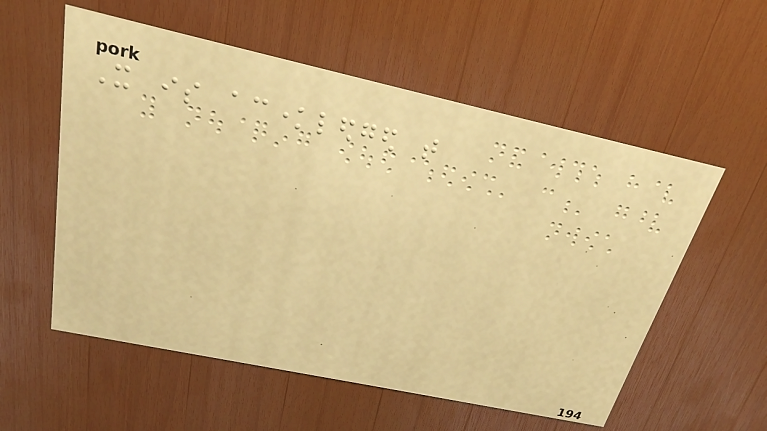It is acknowledged that
